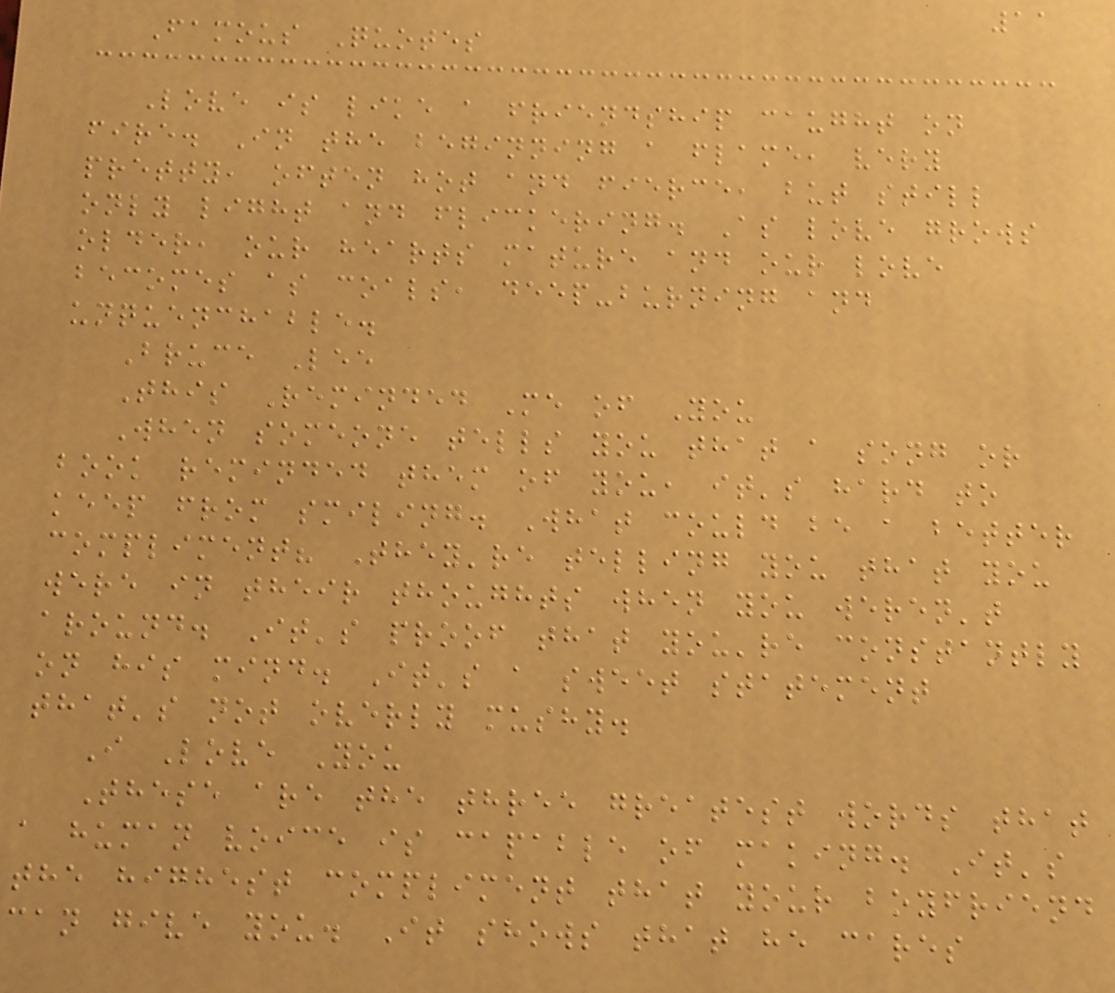11
Famous Quotes
Love is like a friendship caught on
fire. In the beginning a flame, very
pretty, often hot and fierce, but still
only light and flickering. As love grows
older, our hearts mature and our love
becomes as coals, deep-burning and
unquenchable.
Bruce Lee
This Reminded Me of You
When someone tells you that a song or
book reminded them of you, it's hard to
keep from smiling. What could be a better
compliment? They're telling you that you
were in their thoughts when you weren't
around. It's proof that you're constantly
on his mind. It's a sweet statement
that's not overly mushy.
I Love You
These are the three greatest words that
a human voice is capable of making. It's
the highest compliment that your boyfriend
can give you. It shows that he cares
